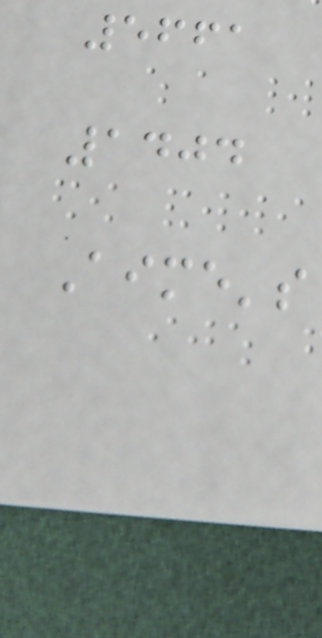5661
1404
Aime's
